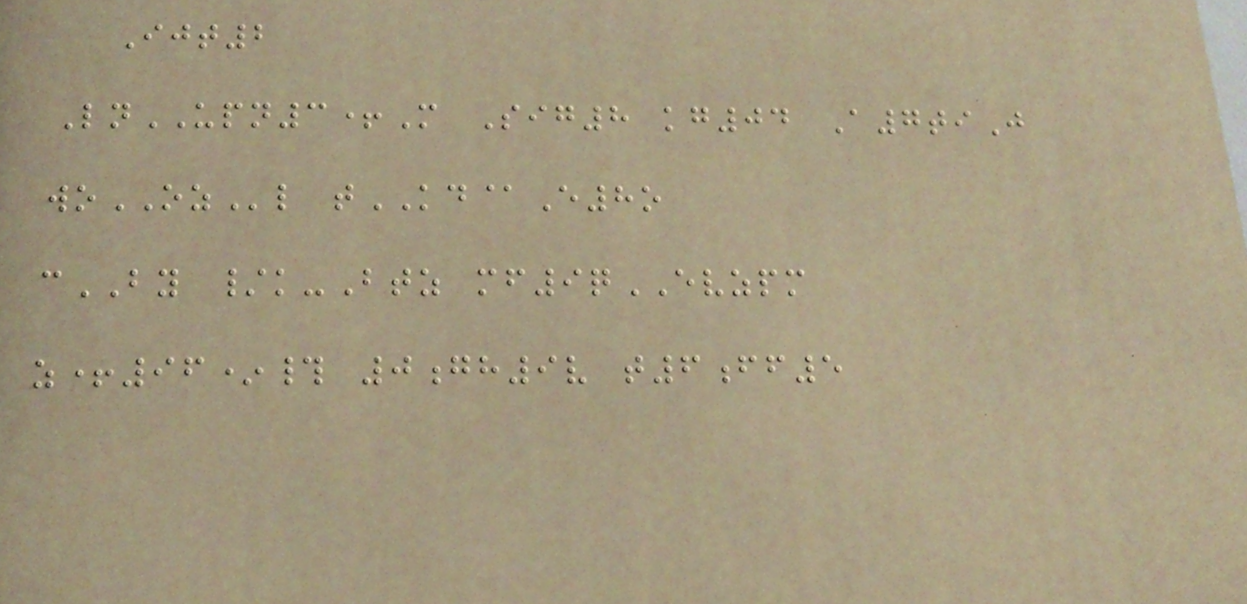Ijt2
LnUPN3+M Sig8 kg04 A7tiJ
woOZl tKD@E8o
cBY /k-Btz mf9qEVZPM
z+96*# 0gh9v t6ff5
